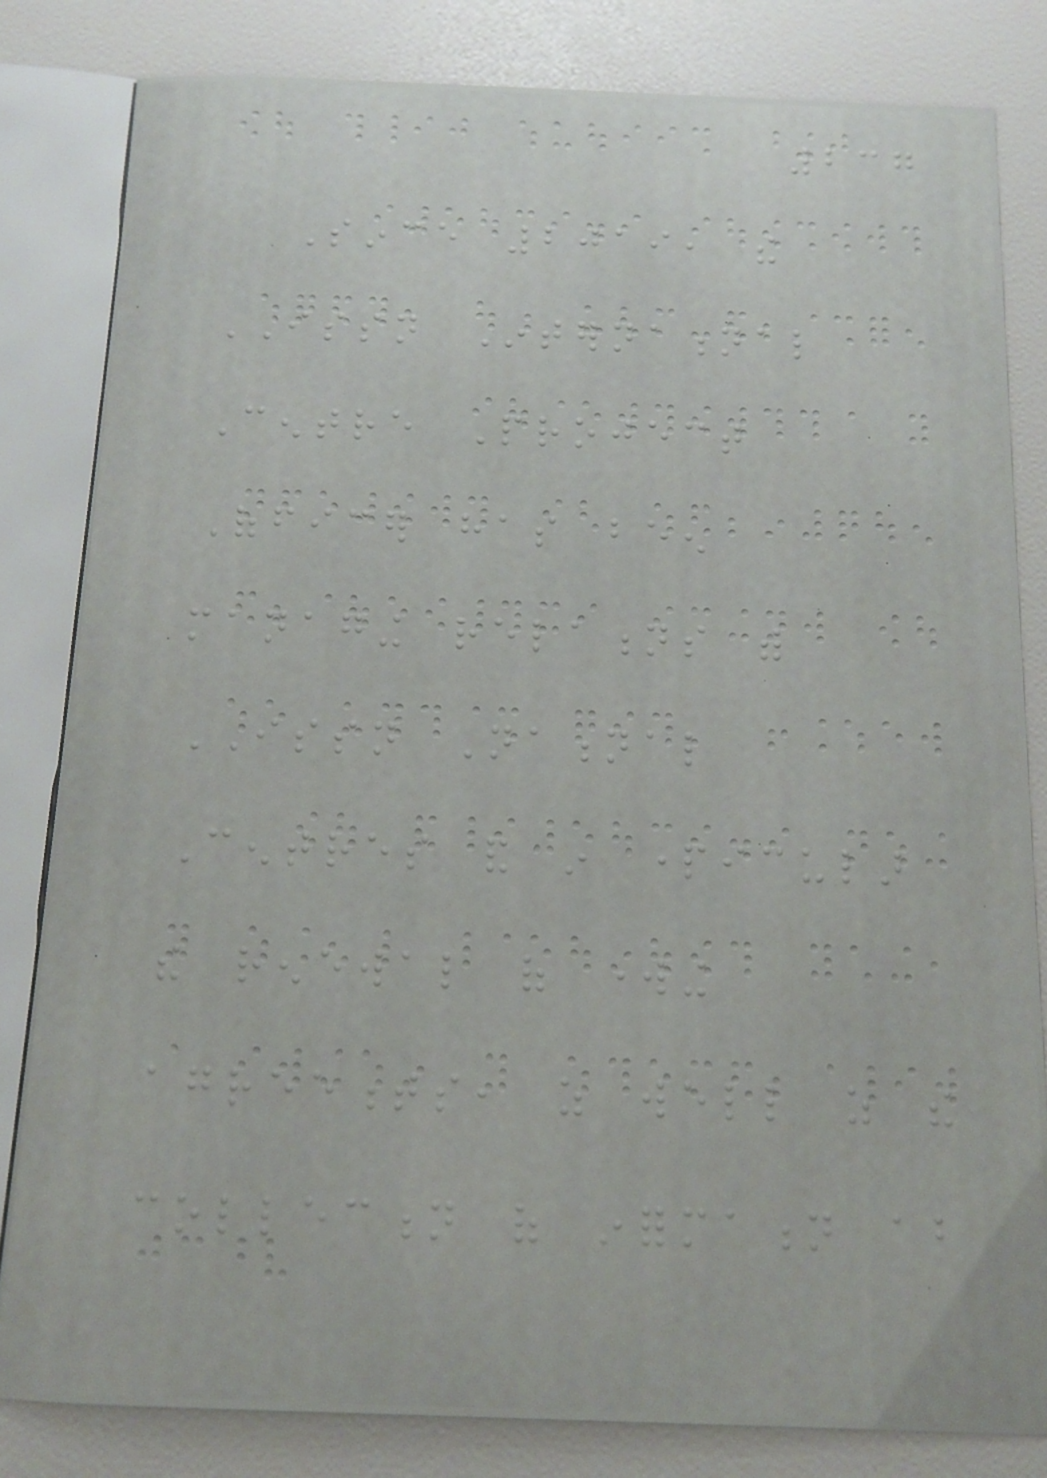237
Since 2019, the
ISSN International
Centre Project
Officer has been
managing relations with
ISSN National
Centres and in particular
the renewal of working
agreements, as well as the
collection of information about
